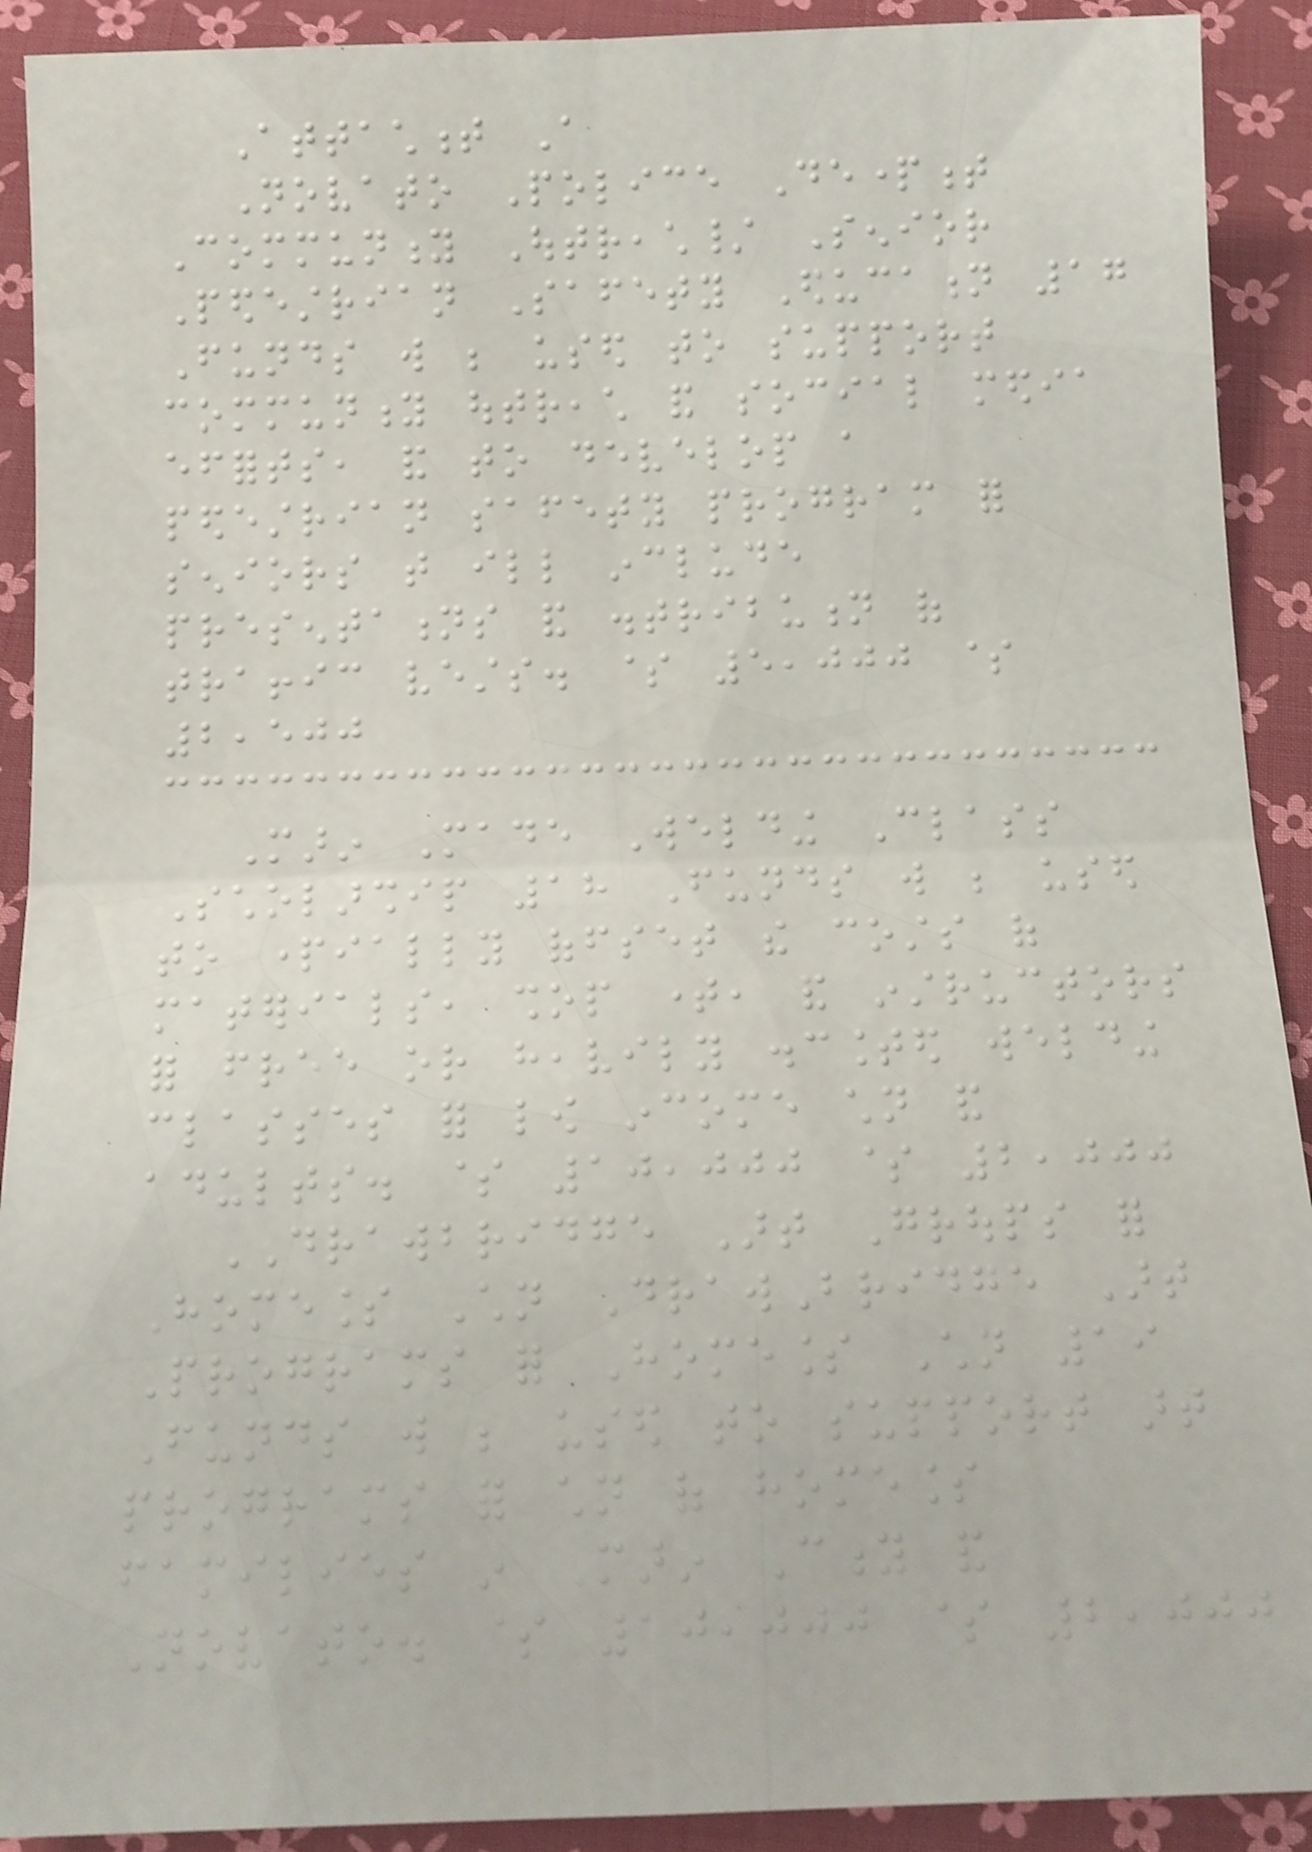Attachment A
Novato Police Department
Community Outreach/ Senior
Pedestrian Safety Education 17
Funds will be used to support
community outreach and social media
efforts, and to develop a
pedestrian safety program for
seniors that ill include
presentations and distribution of
traffic vests. $ 5,000 $
2,500
Marin Made Welding Class
Scholarship 18 Funds will be used
to partially offset the costs of
materials, shop time, and instructors
for free or heavily discounted welding
classes for low income children and
adults. $ 10,000 $ 2,000
DRAWBRIDGE Art Groups for
Homeless Children DrawBridge Art
Programs for Homeless Children 19
Funds will be used to support art
programs for children of homeless
families in Marin City and
Novato. $ 10,000 $ 2,000
